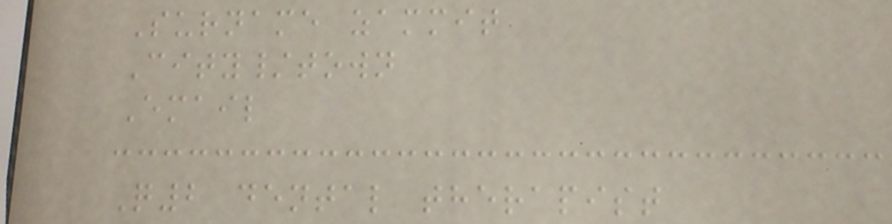Surname zammit
City/town
Email
Q2 dental therapist
